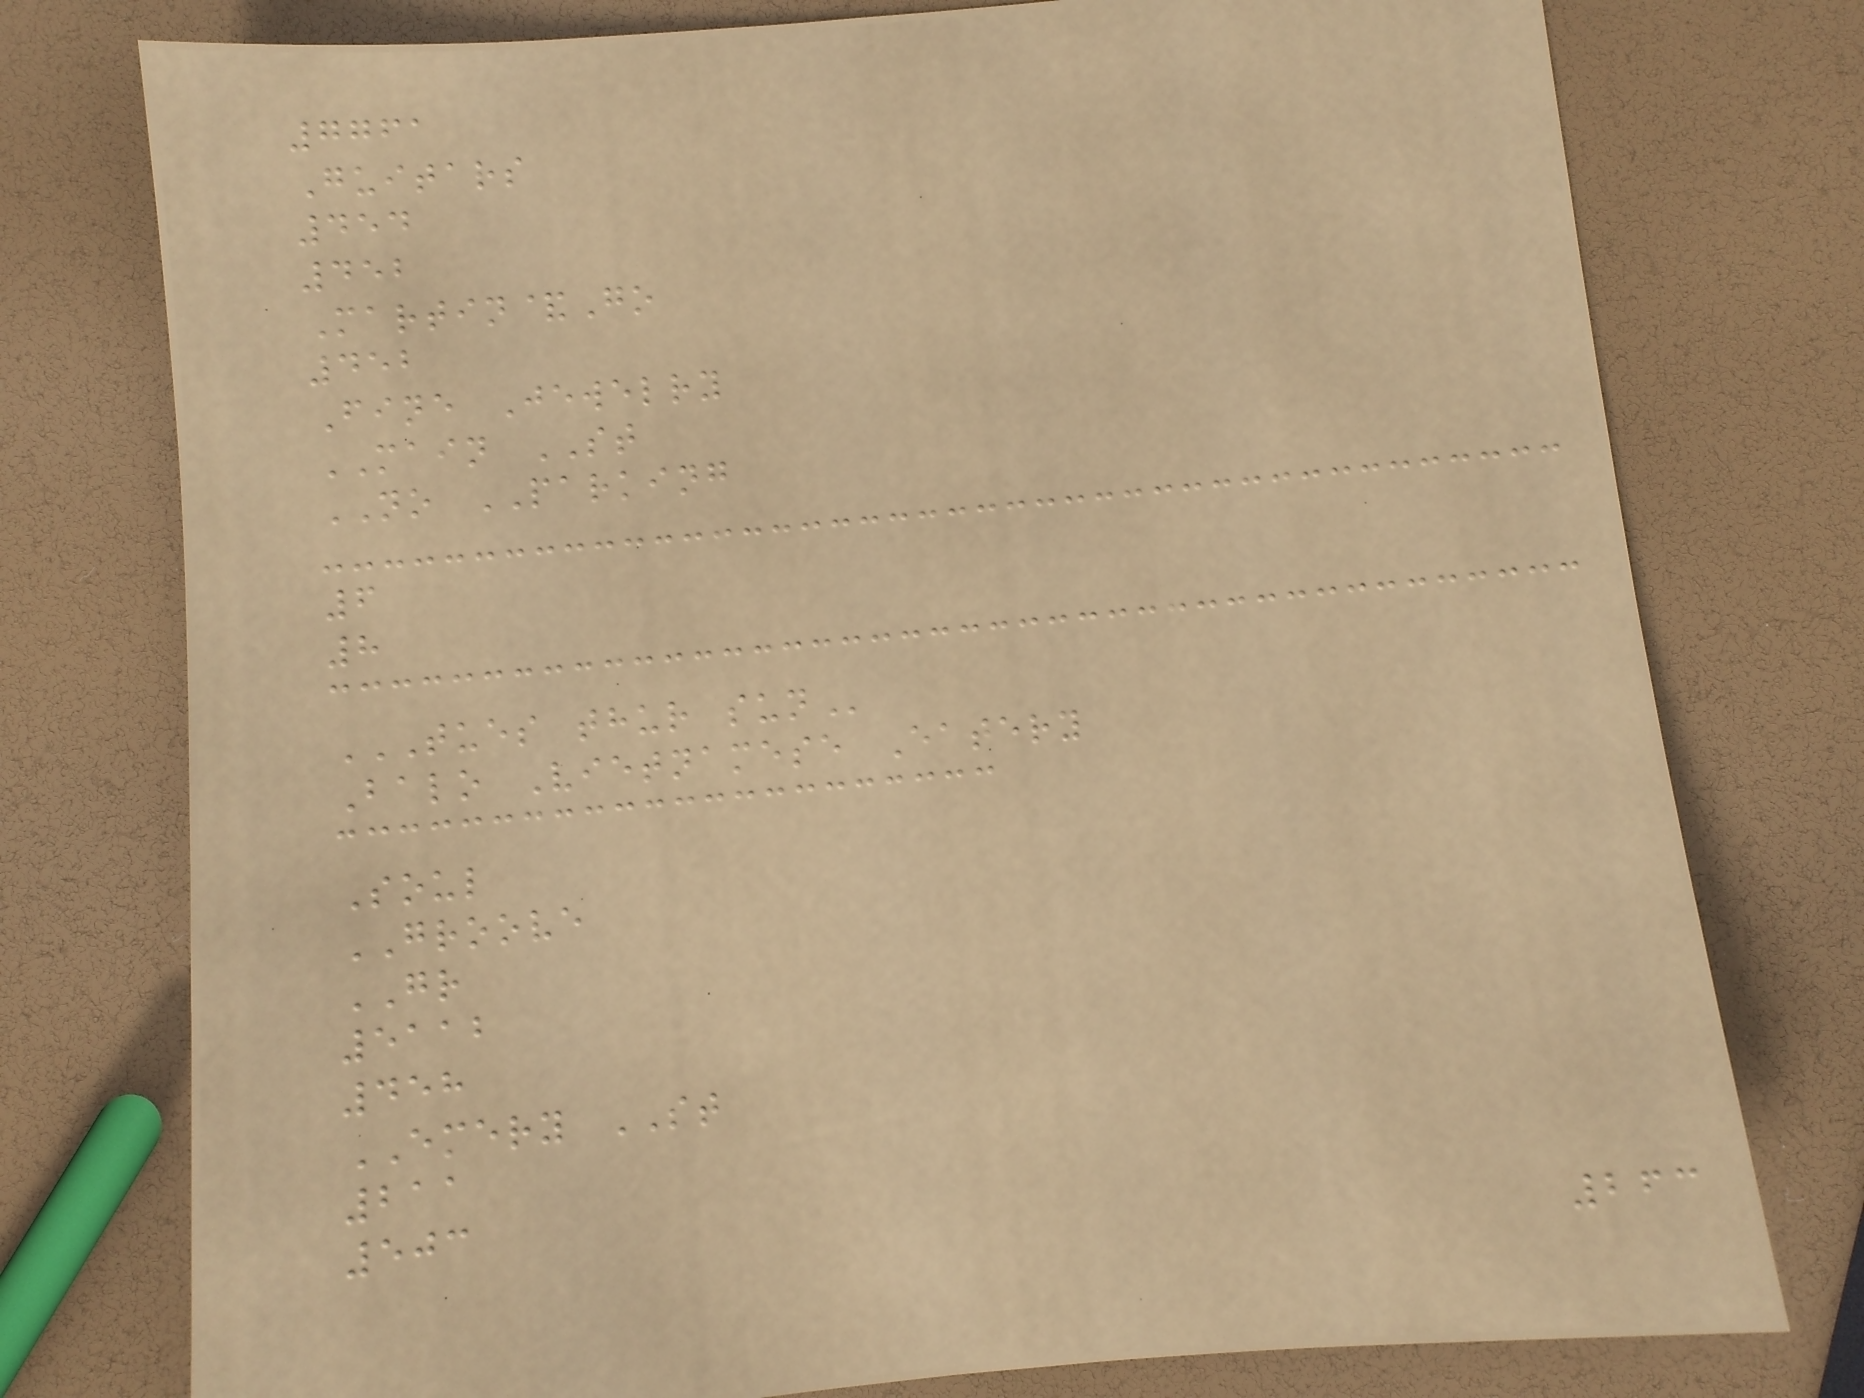7761
Guitars
454
452
Martin&Go
452
Fine Jewelry
MAIN ST
NO PARKING
6
8
TUES THUR SUN
Balo Vietnamese Eatery
Soul
GROOVE
GR
5112
458
EMERY ST
211
503
263
